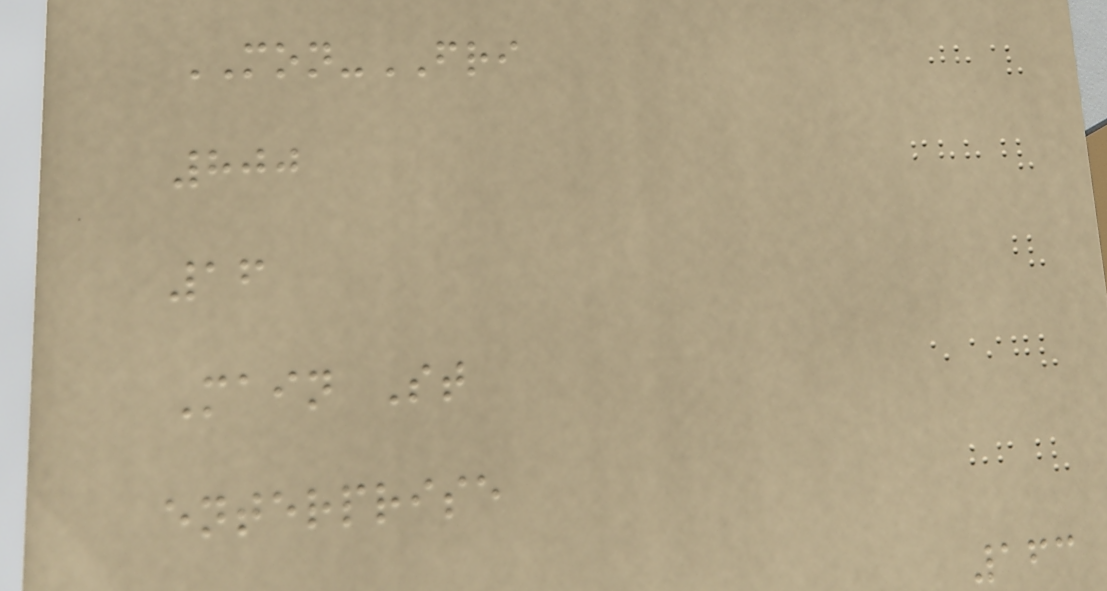MON-FRI
800
16
Main St
enterprise
163
